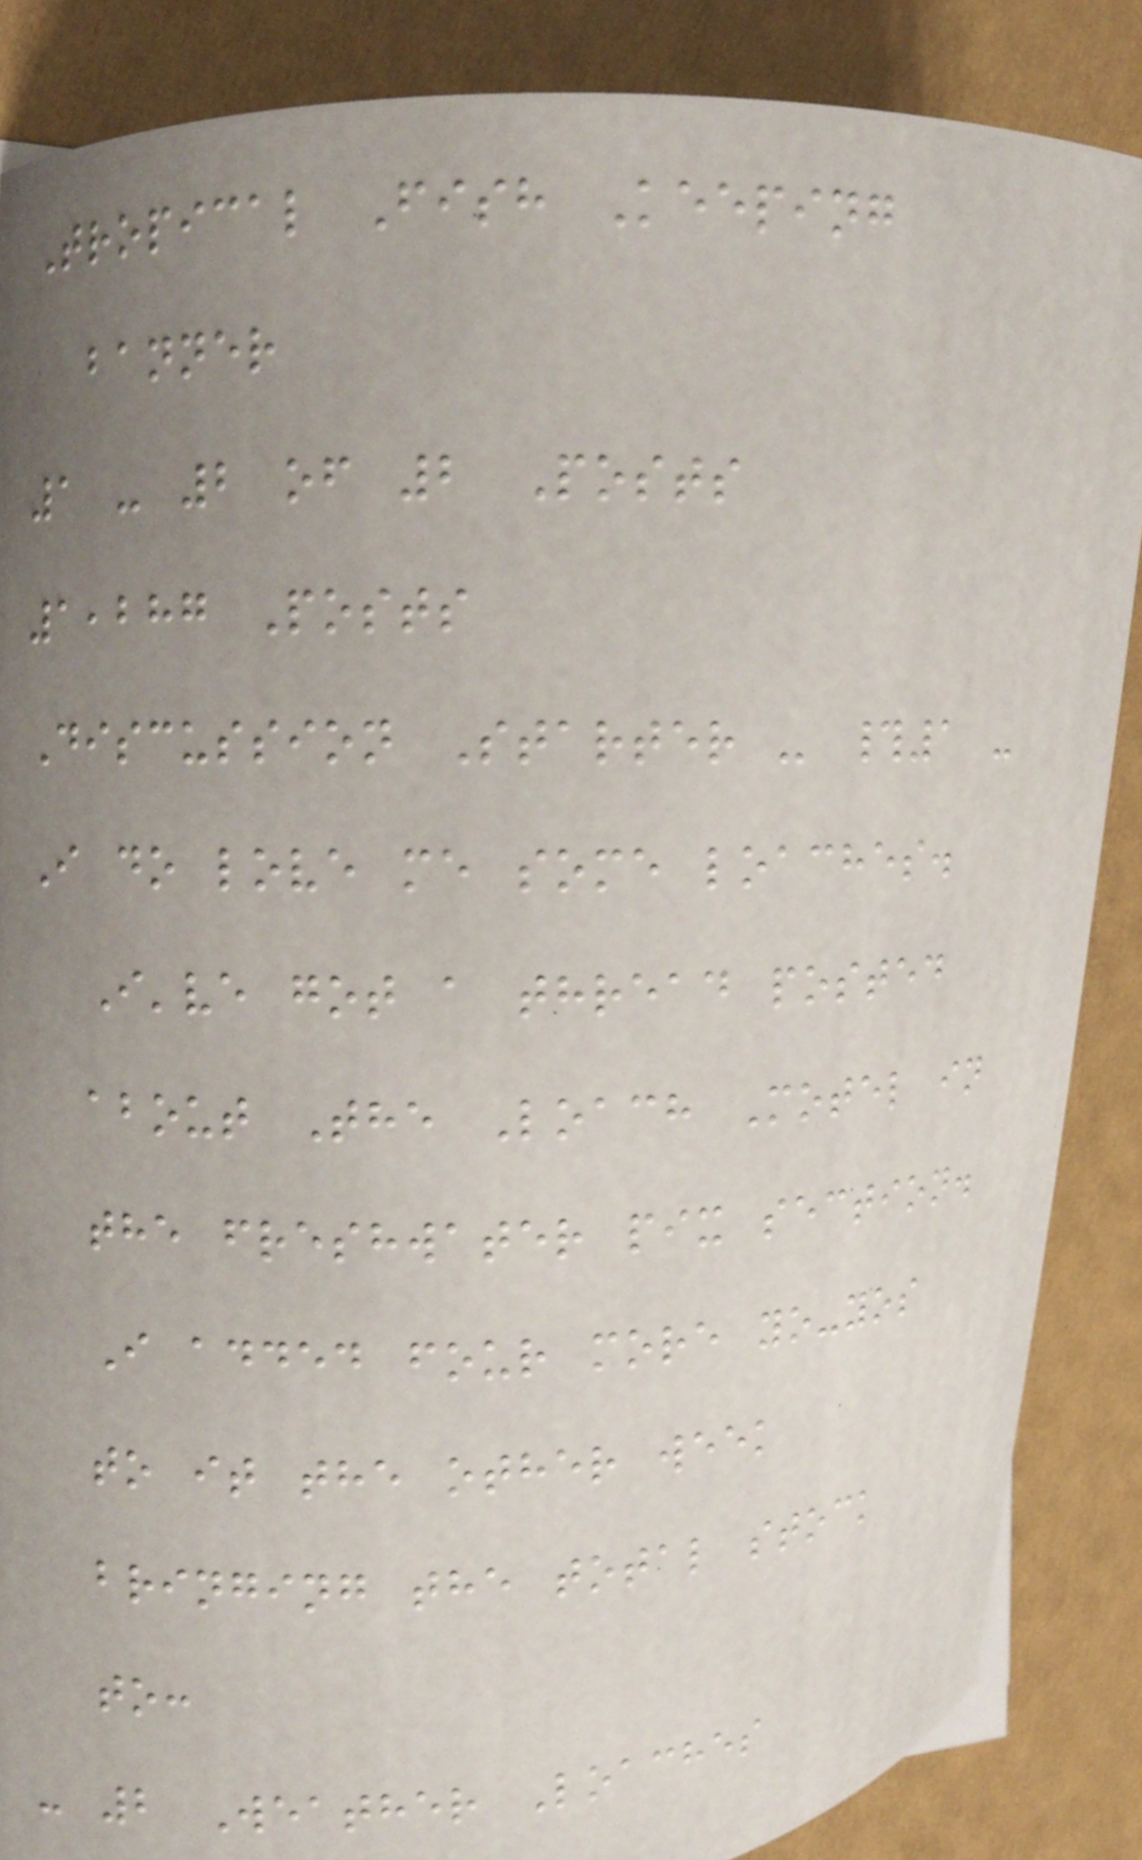Tropical Fish Keeping
banner
1 - 2 of 2 Posts
1,287 Posts
Discussion Starter - #1 -
I do love me some loaches.
I've got a thread posted
about The Loach Motel in
the freshwater pix section.
I added four more yo-yos
to it the other week
bringing the total stock
to:
- 2 Weather Loaches
